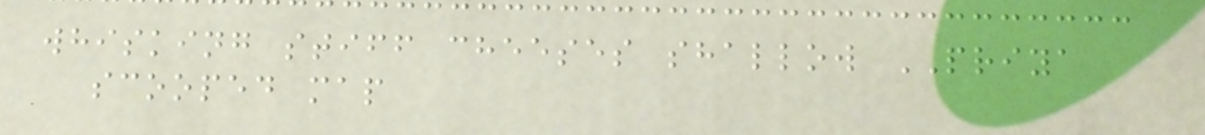whisking stiff cheeses shallow PRIYA
scooped map
